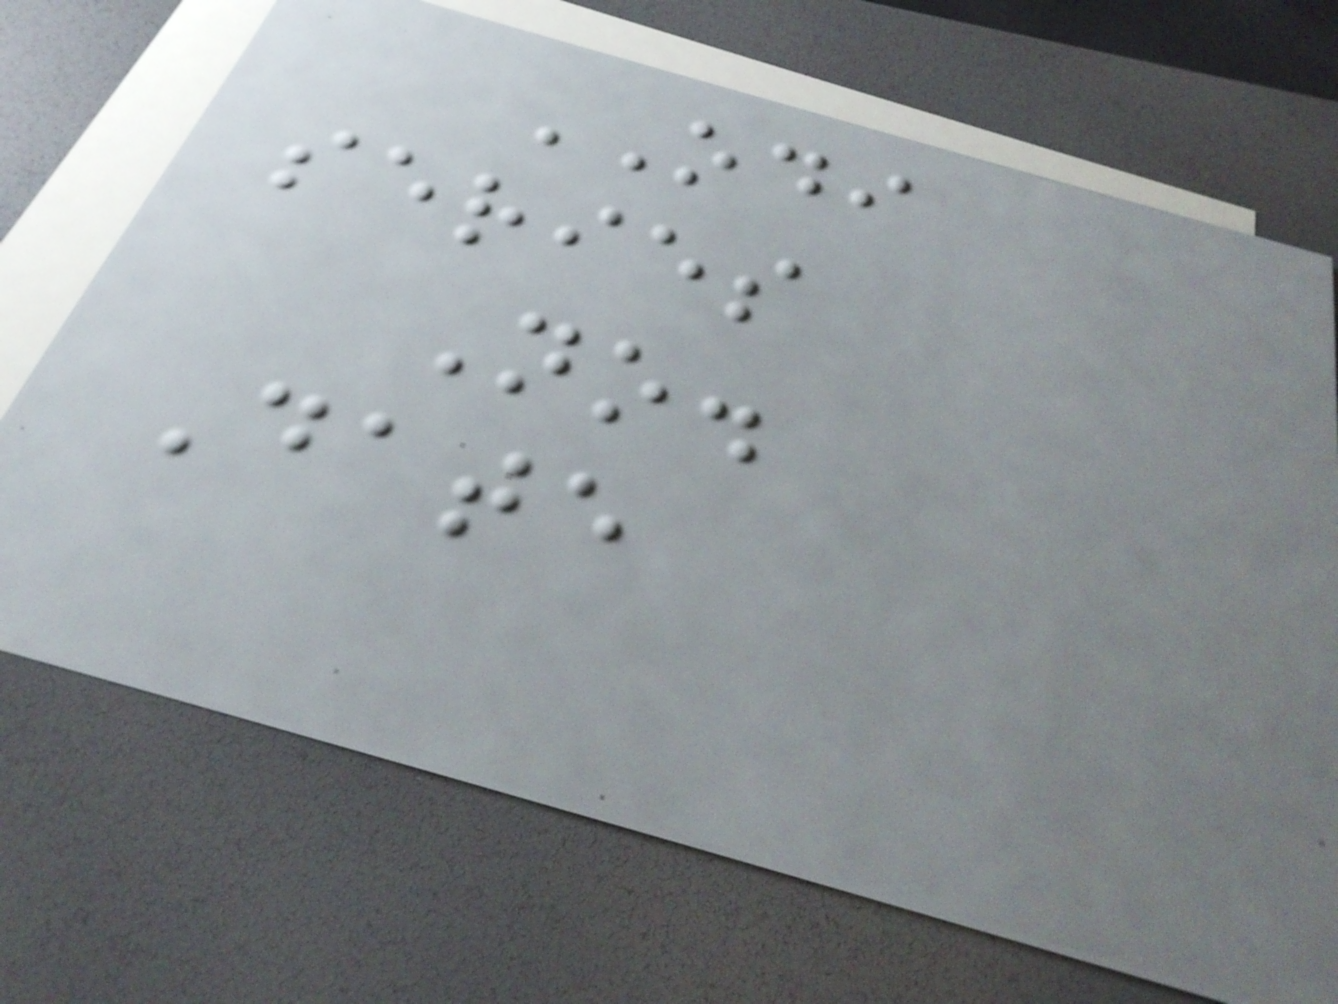ODI
series
No.
Date
